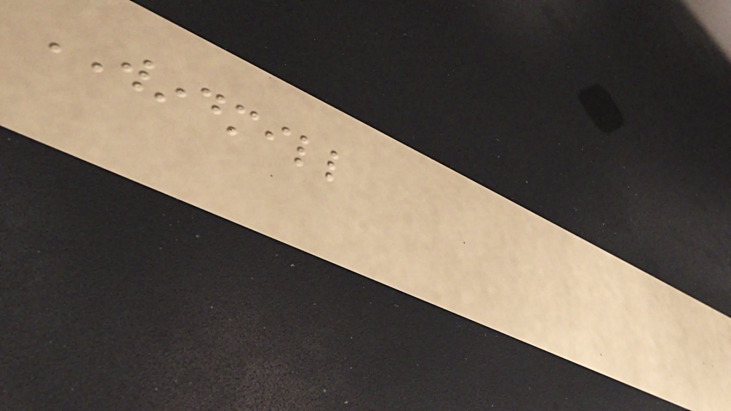WINDMILL
